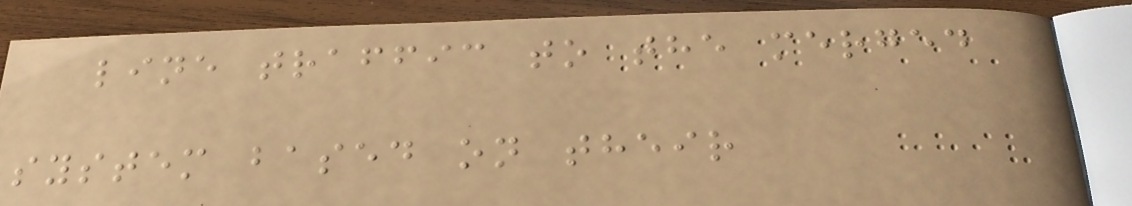line traffic to the merged
system based on their
